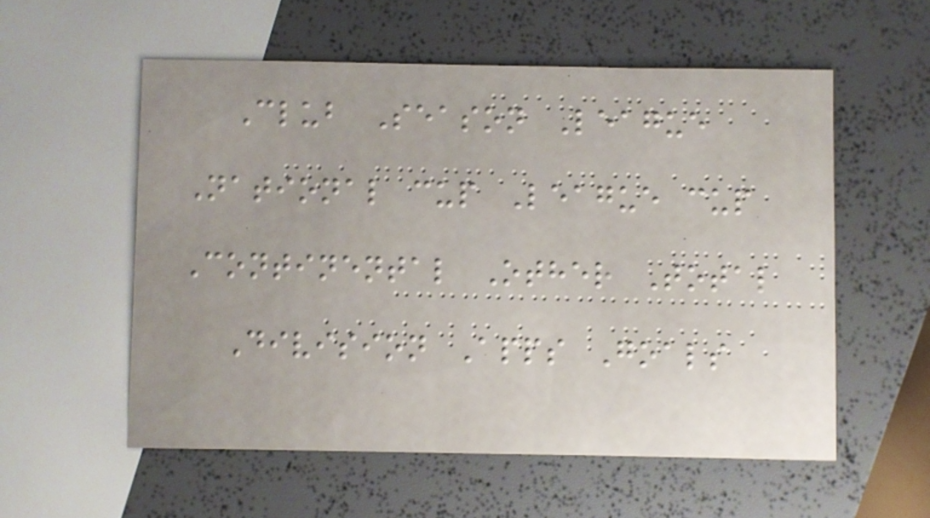Club Season League
National cup League cup
Continental Other Total
Division Apps Goals
